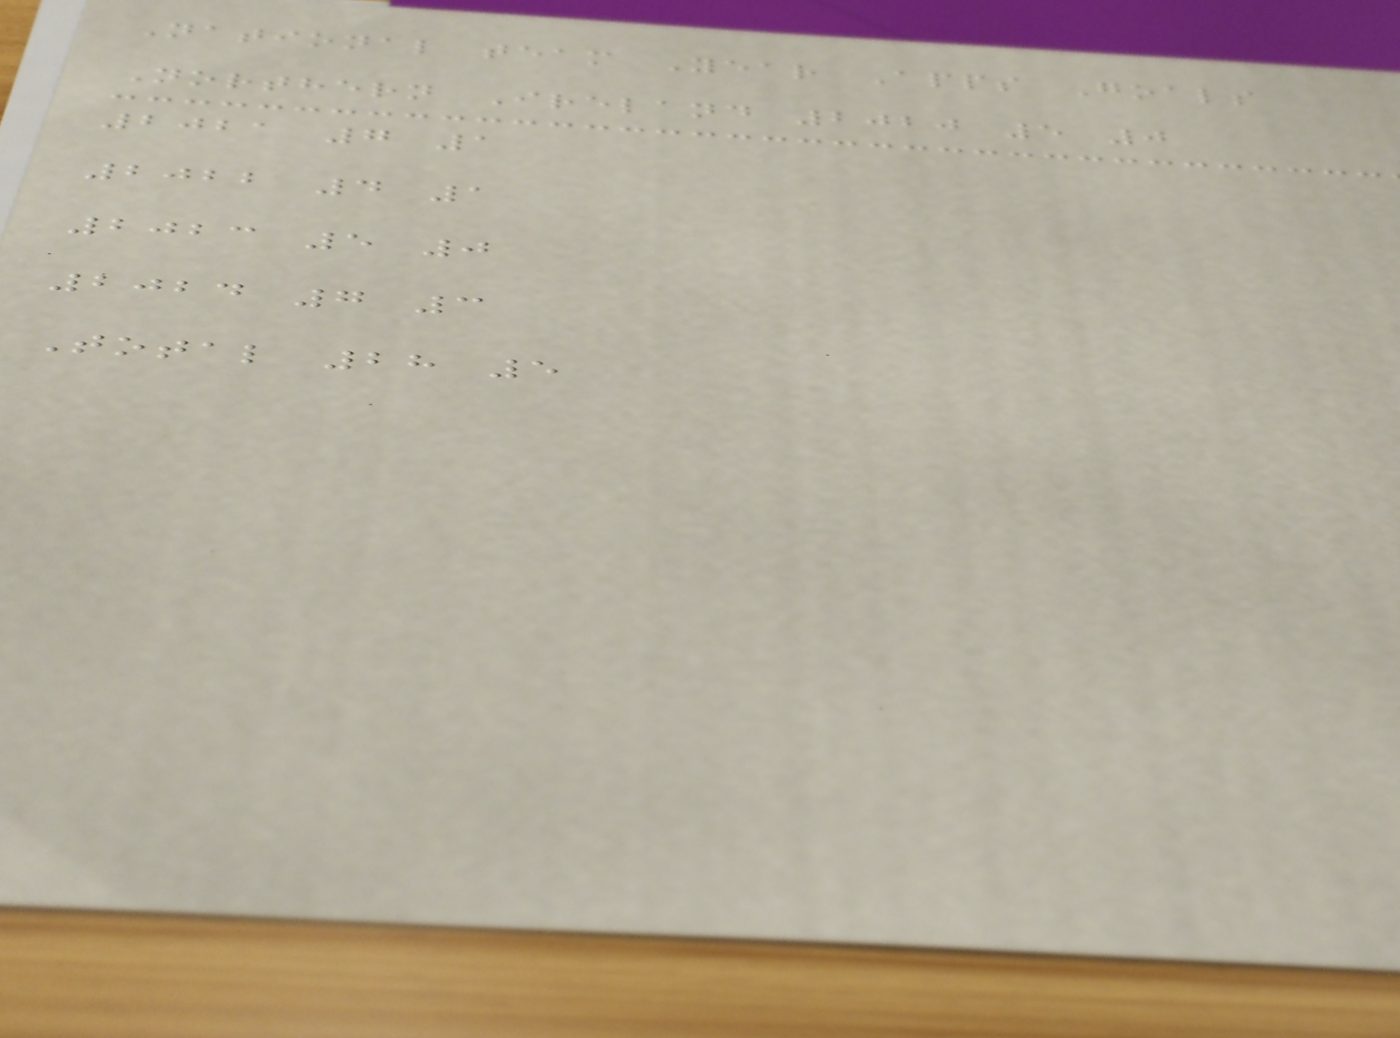National team Year Apps Goals
Northern Ireland 2020 5 0
2021 7 1
2022 4 1
2023 5 0
2024 7 3
Total 28 5
